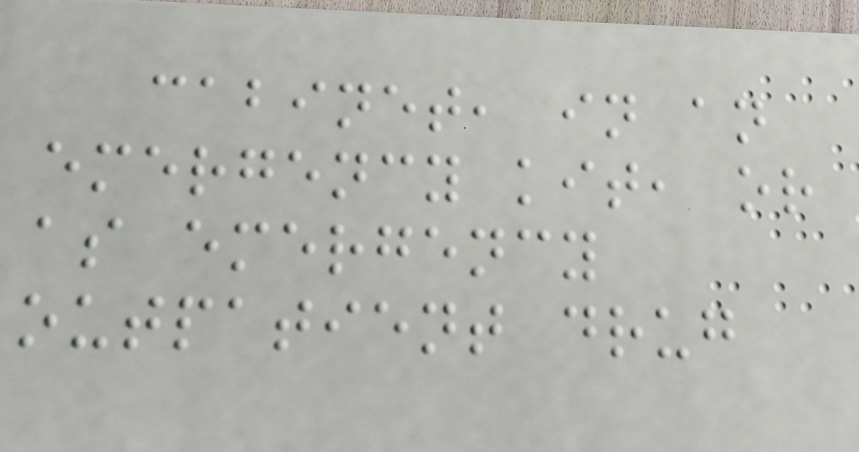cabinet, in an
emergency kit, or
as emergency
outpatient drug
